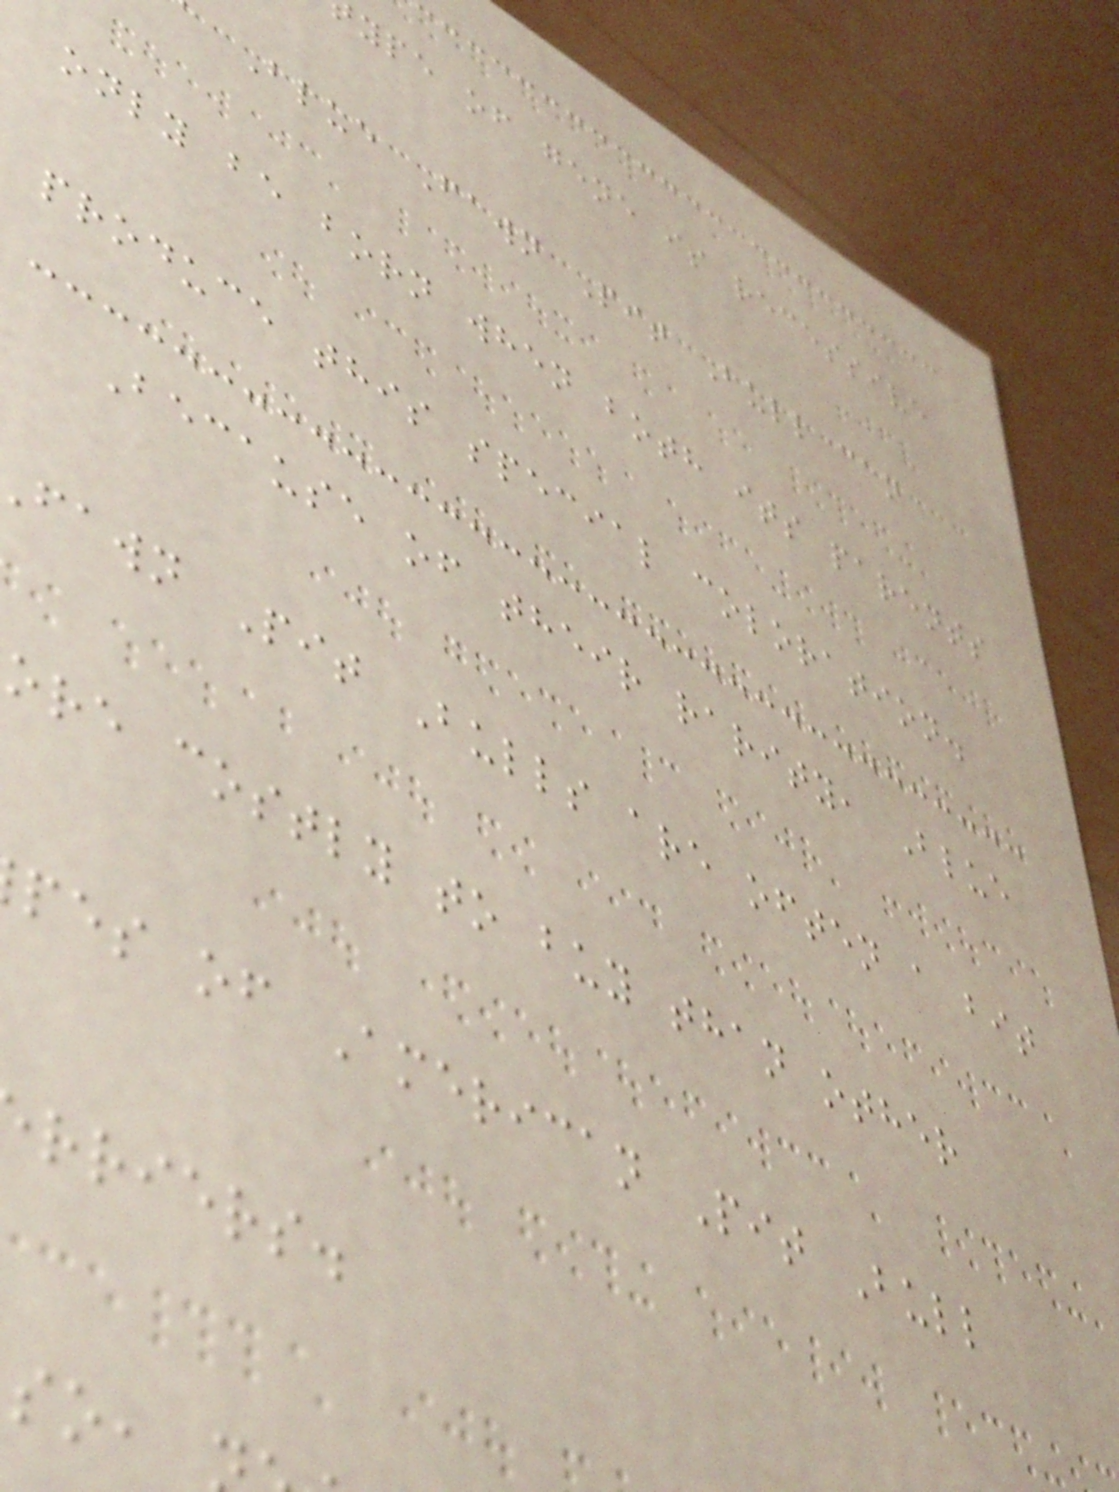ype of gene is recessive
Blue Fawn Pit Bull can
only be born when both its parents
produce this special coloration.
Because of their rarity, Blue
fawn Pit Bulls are often a bit
ore costly to buy than other
pes of American Pit Bull
rriers.
